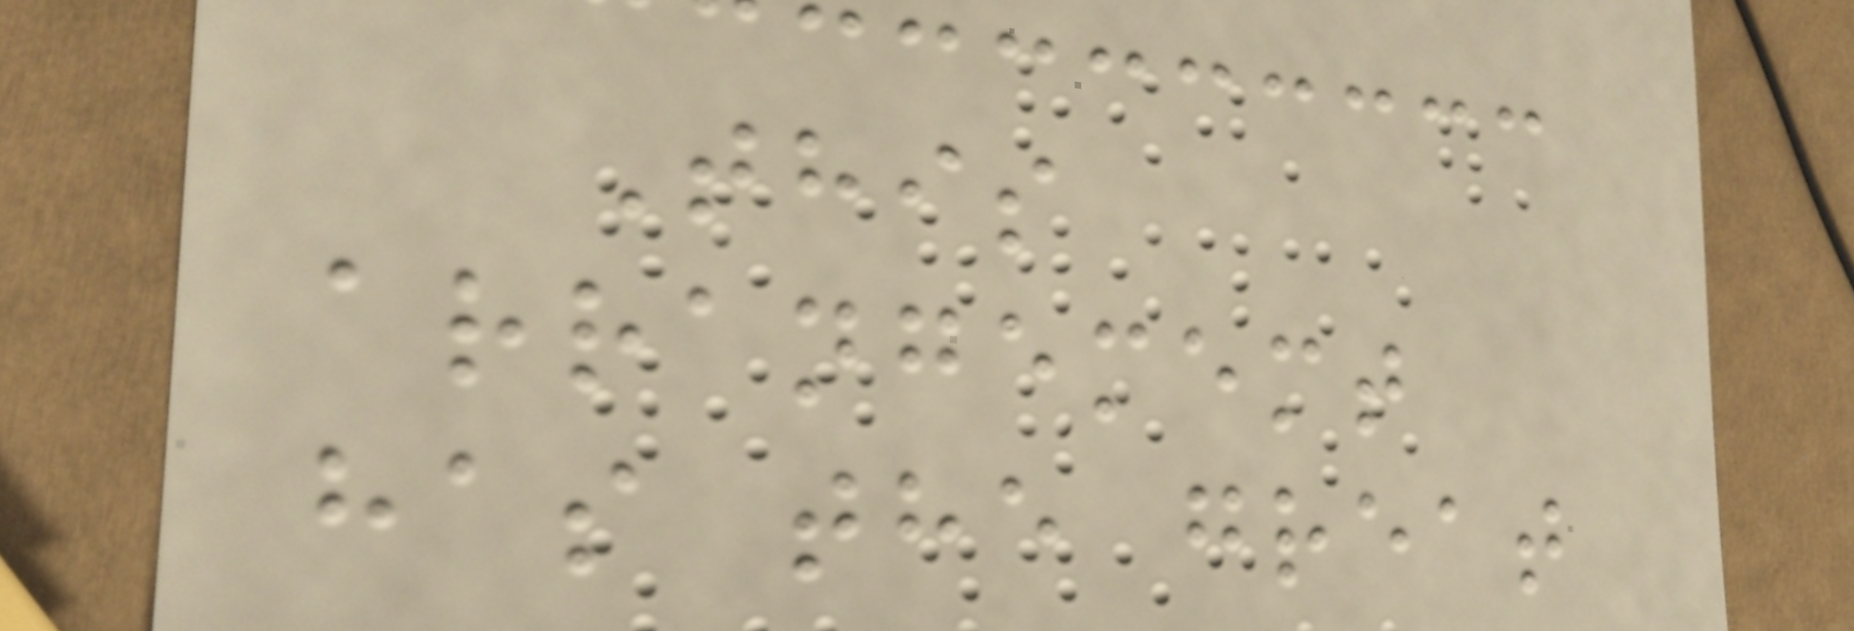This
arrangememt
has the great
